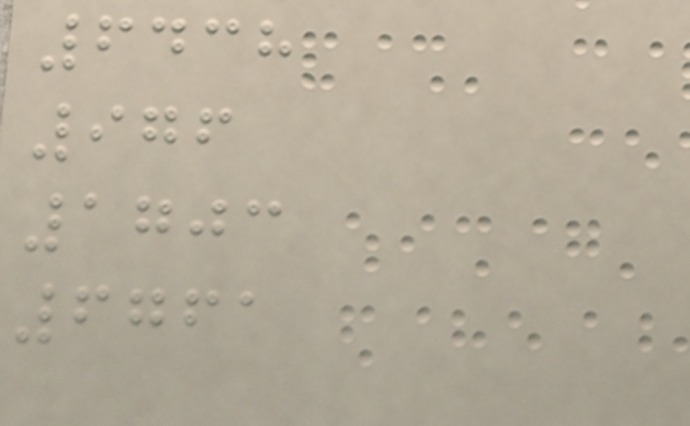6438
976
1703
6761
